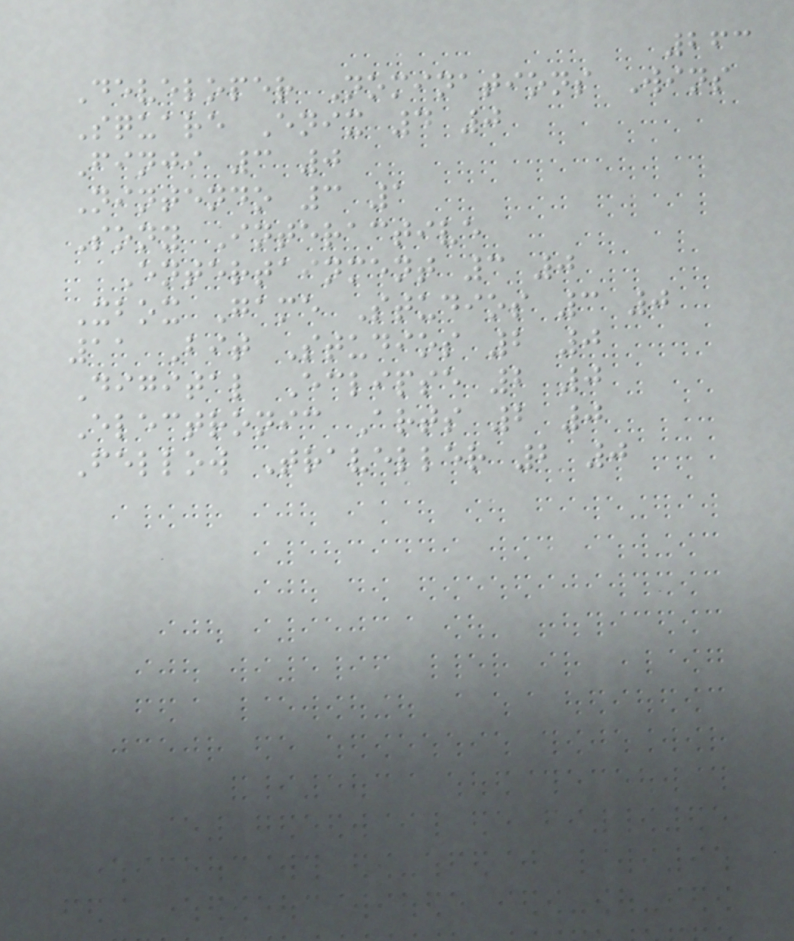263
Developer Nominations Wins
Square Enix 4 0
Finji 3 0
Nintendo 3 1
Sony Interactive
Entertainment 3 0
Xbox Game Studios 3 0
11 Bit Studios 2 0
Digital Eclipse 2 0
Electronic Arts 2 0
Fellow Traveller 2 0
